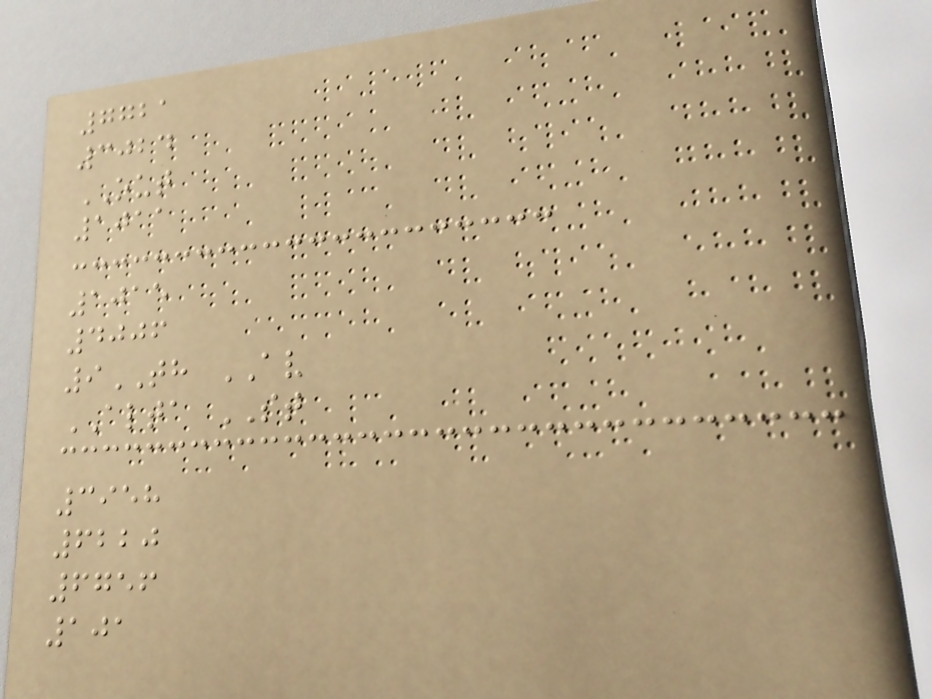7721
3024
OUT
1011
1015
4006
9TH AV
ALTA ST
3958
6220
6756
101
